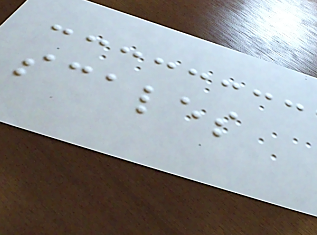scales
